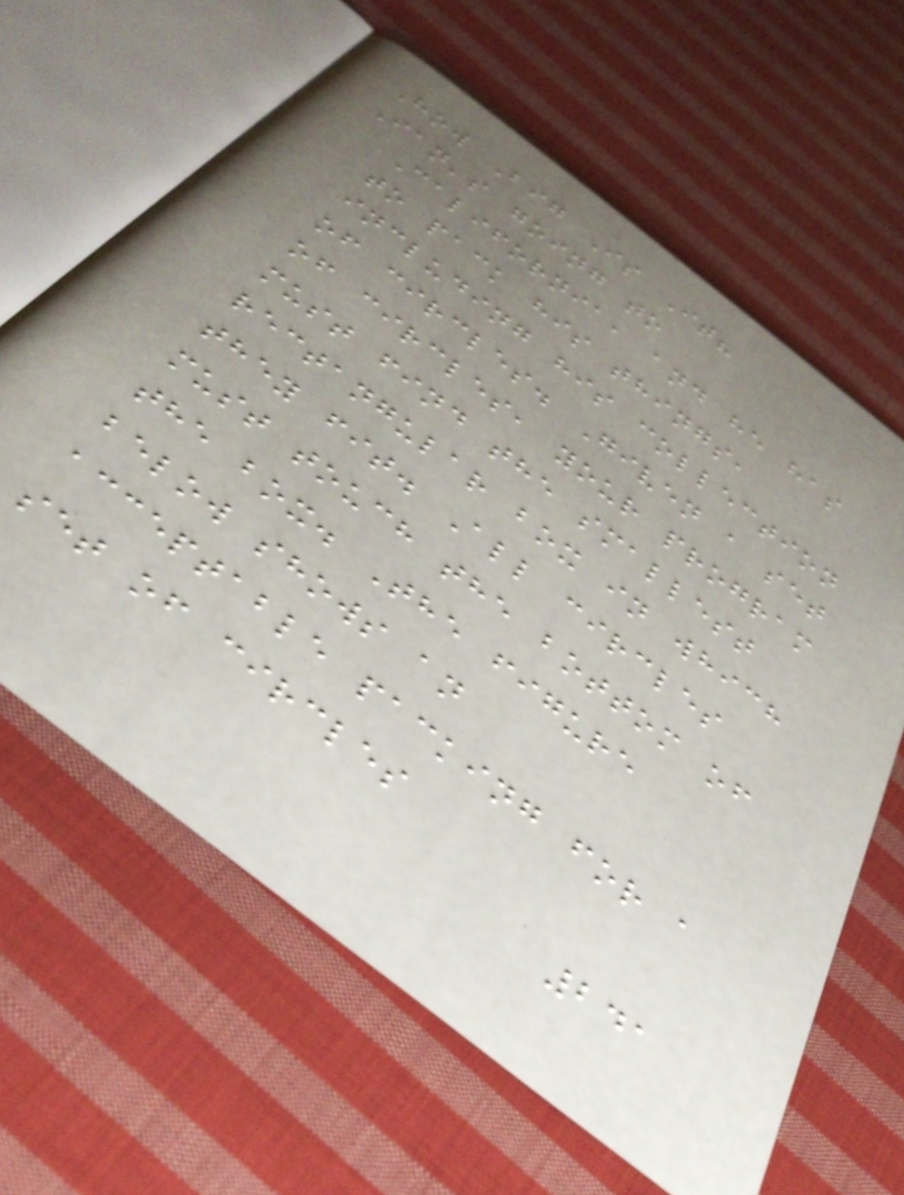How Big Is It?
Ian's going to
California, and he has
to pack his things,
including his collection
of circles. Given a set
of circles, your program
must find the smallest
rectangular box in which
they fit. All circles
must touch the bottom of
the box. The figure
below shows an
acceptable packing for a
set of circles
241
